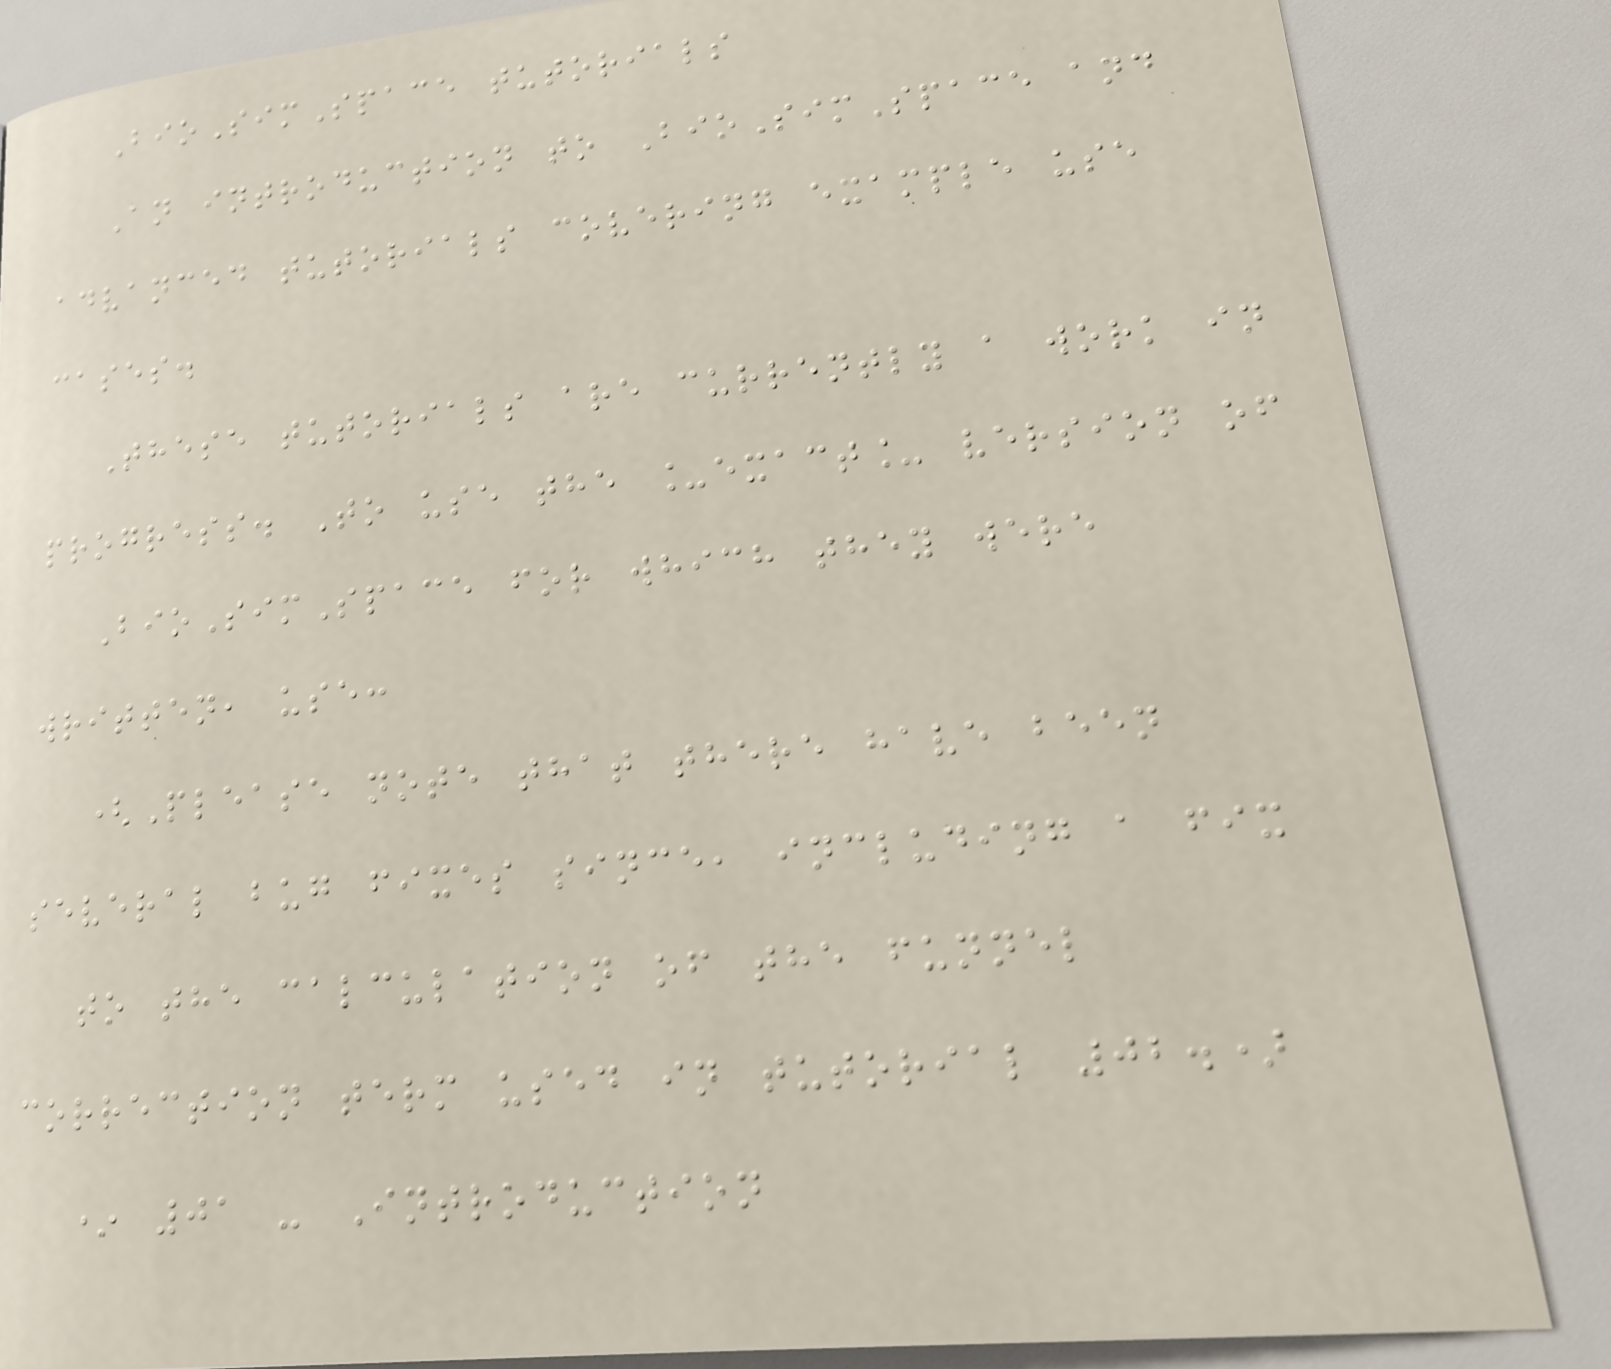BioSimSpace tutorials
An introduction to BioSimSpace and
advanced tutorials covering example use
cases.
These tutorials are currently a work in
progress. To use the _exact_ version of
BioSimSpace for which they were
written, use:
(Please note that there have been
several bug fixes since, including a fix
to the calculation of the funnel
correction term used in tutorial 02.)
* 01 - Introduction
